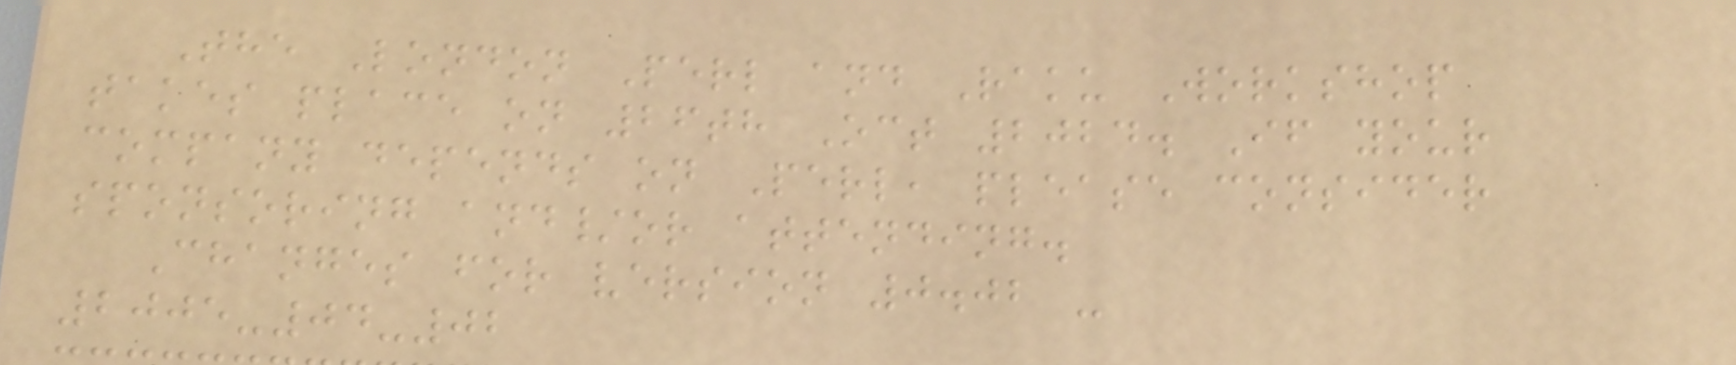The London Perl and Raku Workshop
takes place on 26th Oct 2024. If your
company depends on Perl, please consider
sponsoring and/or attending.
Changes for version 0.02 -
2005-04-02
